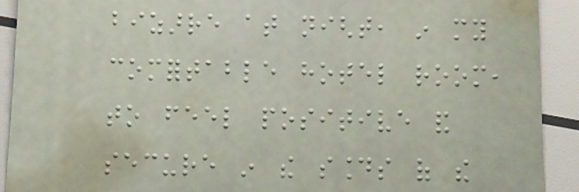bizarre at night, in my
comfortable hotel room,
to feel positive and
secure in the sounds of the
